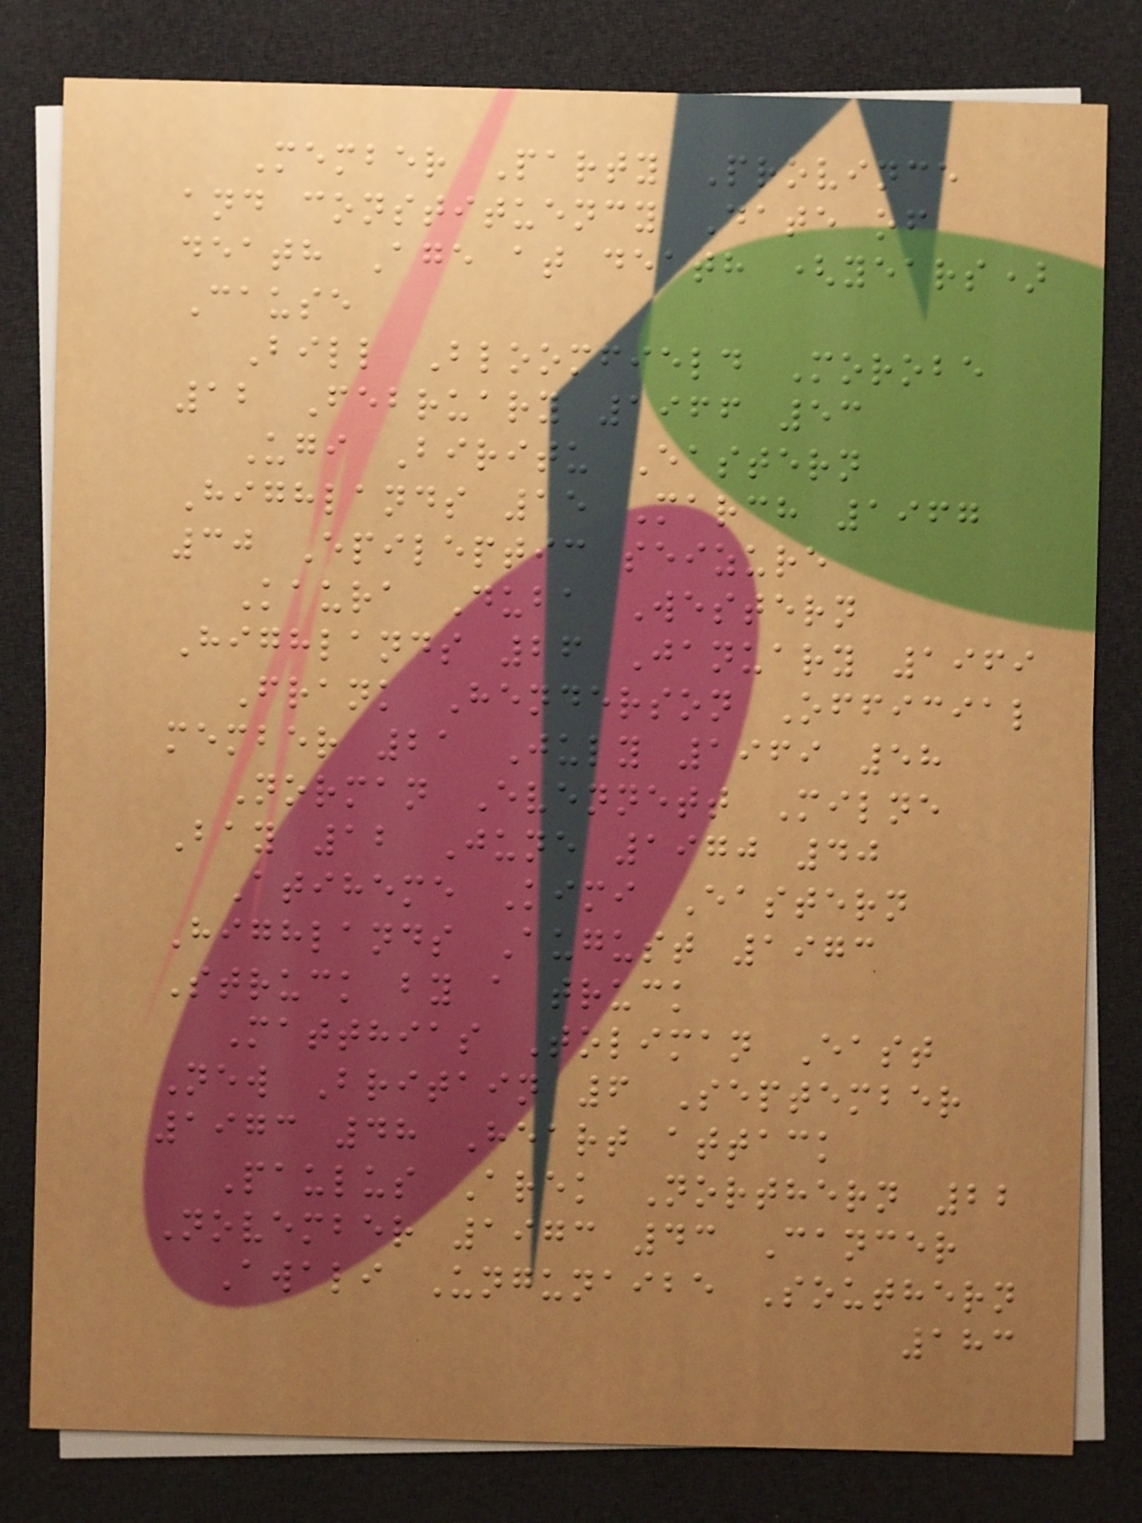Member Party Province
and constituency Date of
death Age at death (years)
Cause
Bill Bloomfield Morobe
12 February 1966 53
Ugi Biritu Eastern
Highlands 15 March 1967
30 Epileptic seizure
Kaura Duba Western
Highlands 26 January 1969
Frank Henderson Official
member 21 July 1969 58
Norman Evennett Milne
Bay 12 June 1970 40
Atiheme Kimi Eastern
Highlands August 1973
Struck by a truck
Matthias Toliman East
New Britain 6 September
1973 48 Heart attack
Paulus Arek Northern 22
November 1973 43 Cancer
Awali Ungunaibe Southern
183
